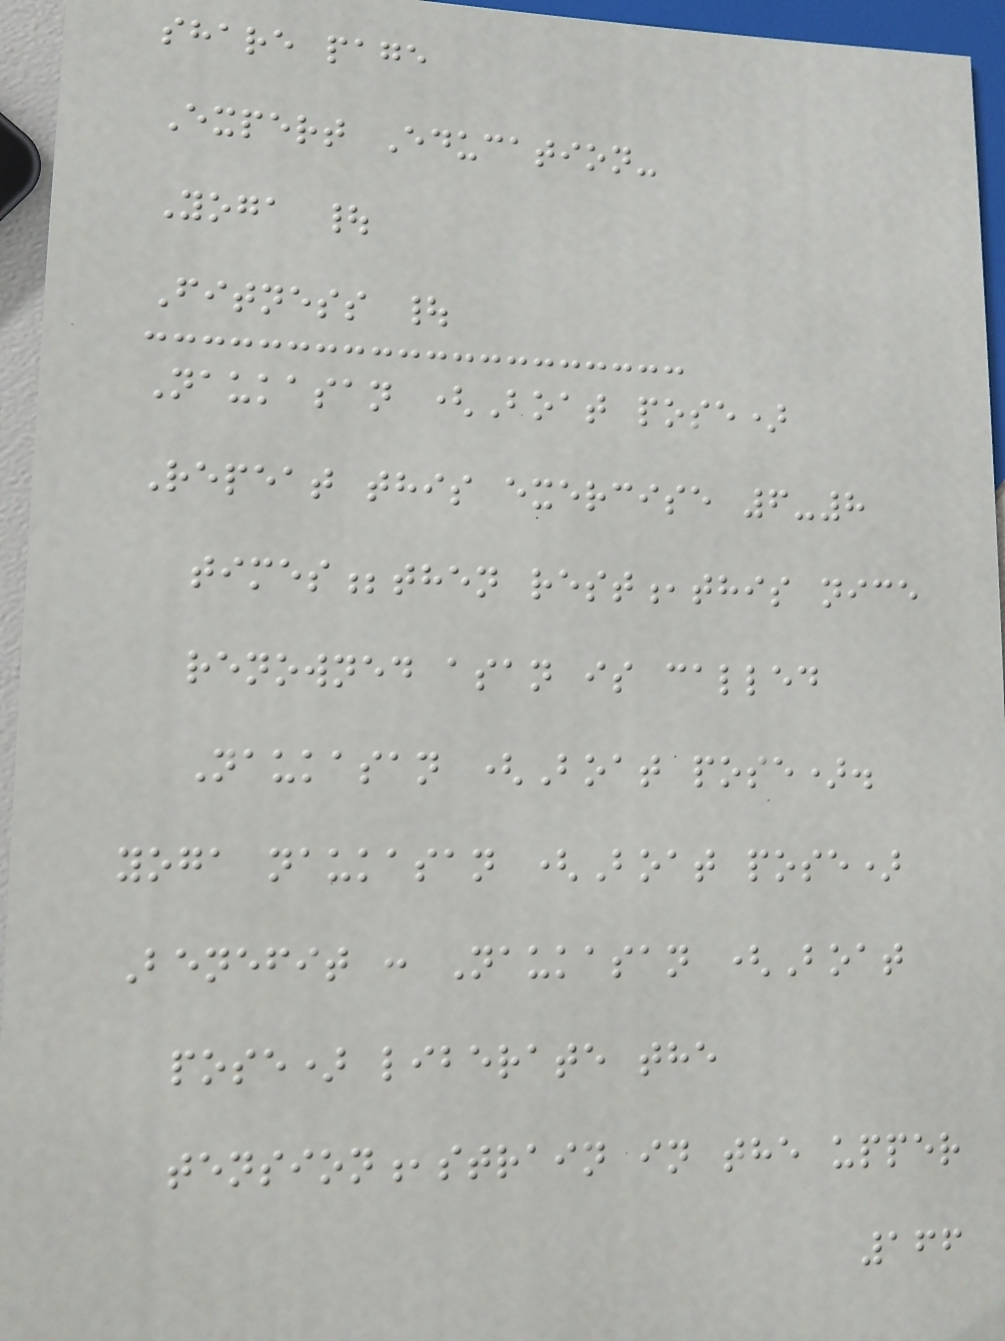share page
Expert Education-
Yoga |
Fitness |
Naukasan (Boat pose)
Repeat this exercise 6-8
times;then rest,this nice
renowned asan is called
Naukasan (Boat pose).
yoga naukasan (Boat pose)
Benefit : Naukasan (Boat
pose) liberate the
tension,strain in the upper
166
